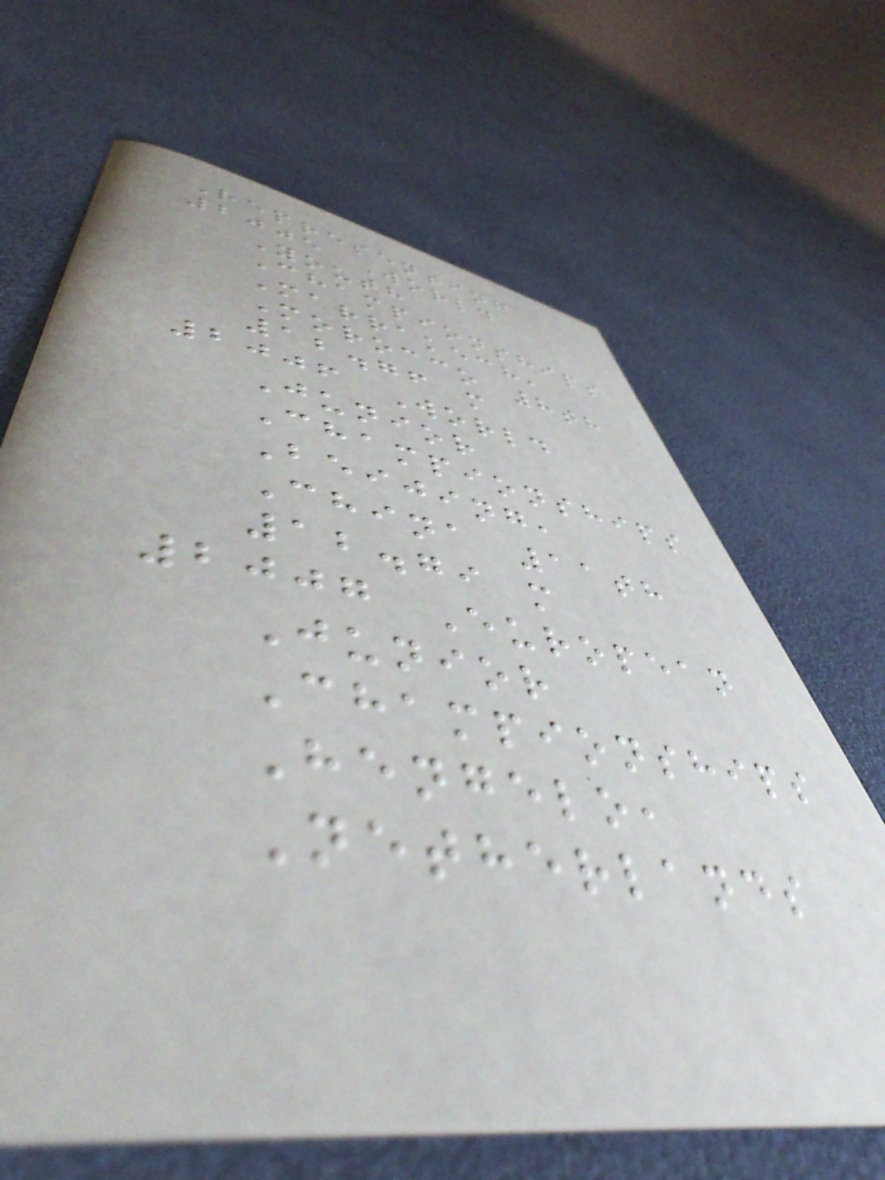Representing
2005 World
Youth
Championships
Marrakech,
Morocco 8th
12.76 m
2006 World
Junior
Championships
Beijing,
China 11th
12.79 m
2007 European
Junior
Championships
Hengelo,
Netherlands
